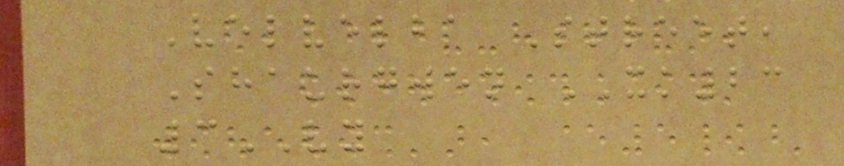Velvelba Street,
Shaurgwen XK23
3VY
